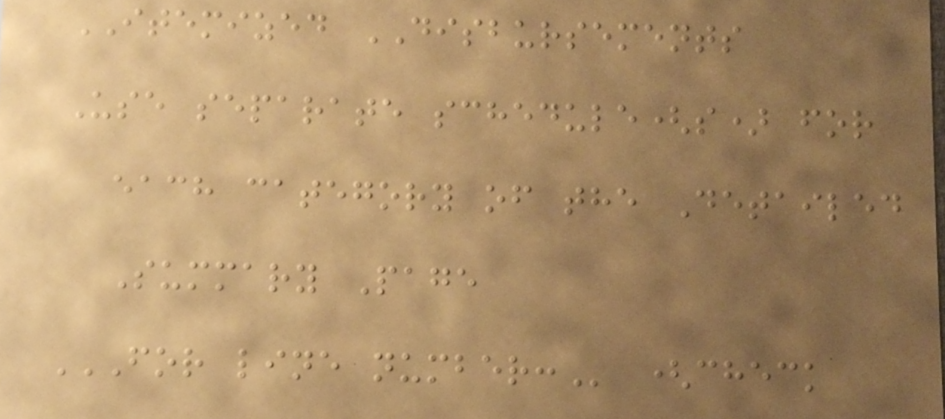ITEMIZED DISBURSEMENTS
Use separate schedule(s) for
each category of the Detailed
Summary Page
FOR LINE NUMBER: (check
